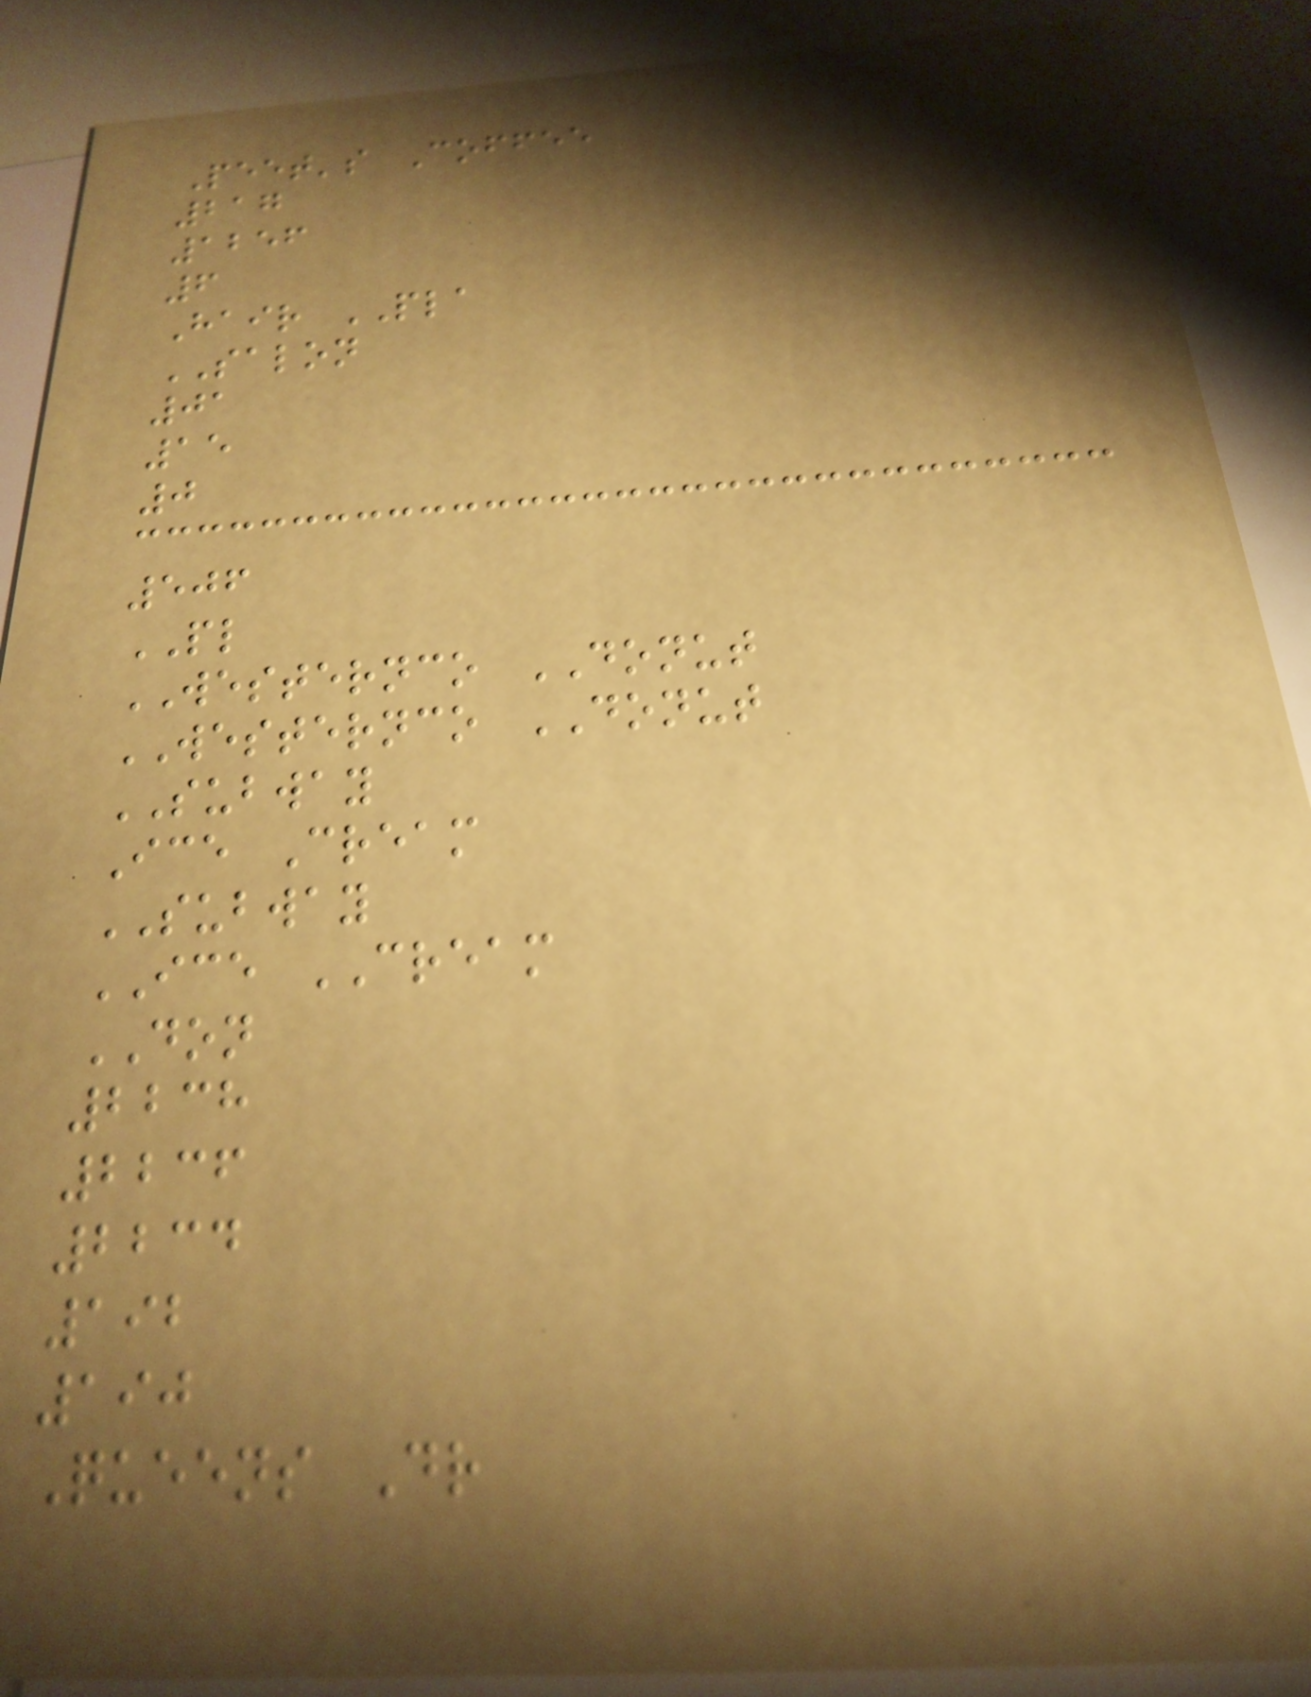Peet's Coffee
217
1256
6
Hair PLA
SALON
01
15
0
506
PL
WESTERNCO DONUT
WESTERNCO DONUT
SUBWAY
Ice Cream
SUBWAY
ICE CREAM
DON
2238
2236
2234
192
190
Queens Dr
